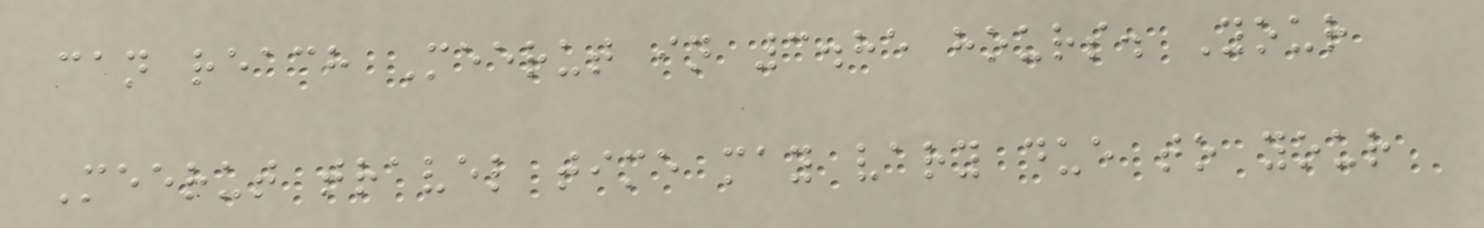can reach Meerut in 3.85 hours. Your
Meerut travel time may vary due to your
